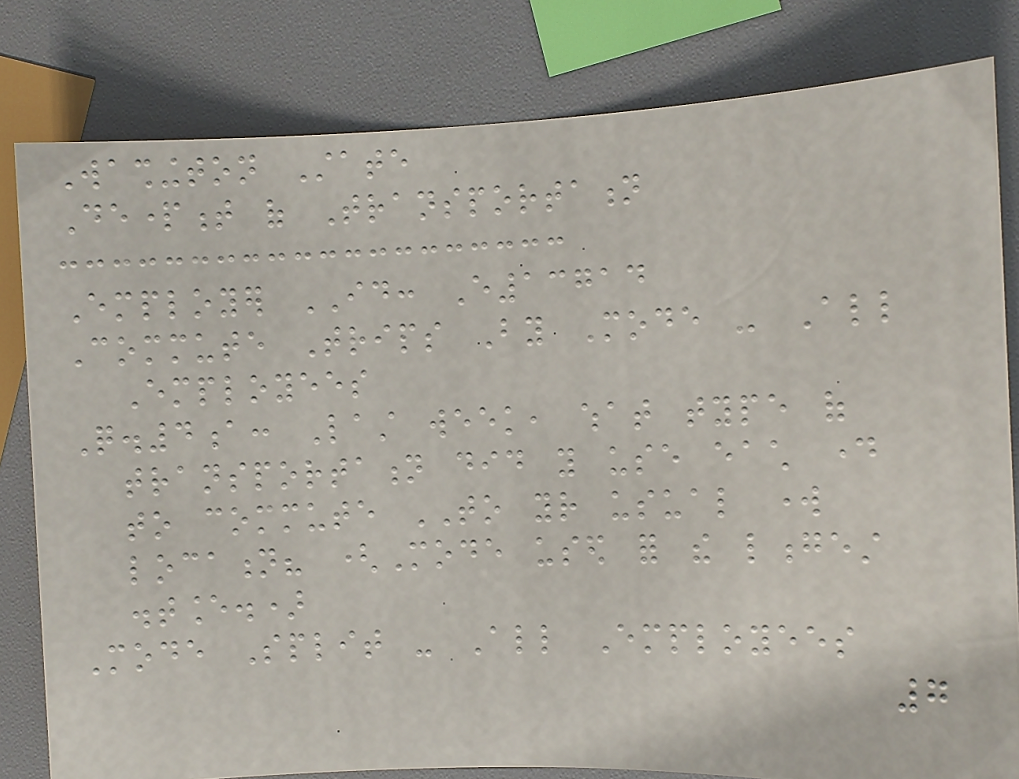Washington State
Department of Transportation
Employer ID: E13714
Commute Trips By Mode - All
Employees
Q.4a: Last week, what type of
transportation did you use each day
to commute TO your usual work
location? (Mode used for the longest
distance.)
Mode Split - All Employees
7
